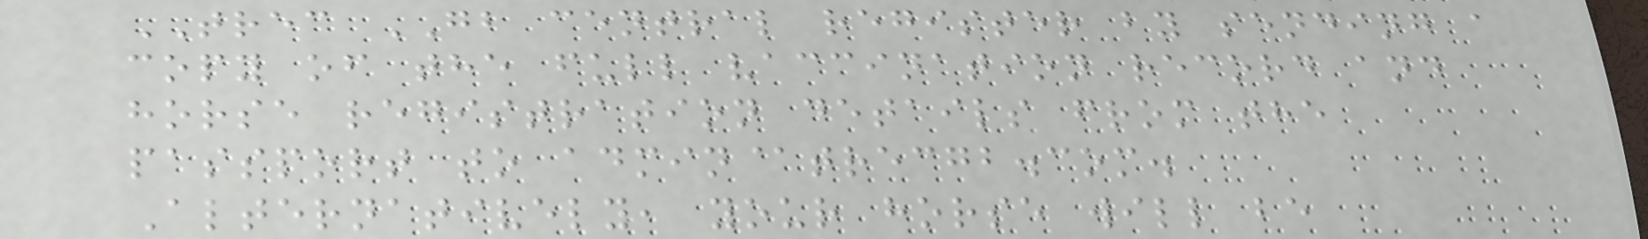TREC GB central register by sending a
copy of the full vaccination record and
horse registration details from the
passport to admin@trecgb.com.
Alternatively, your horse will be
